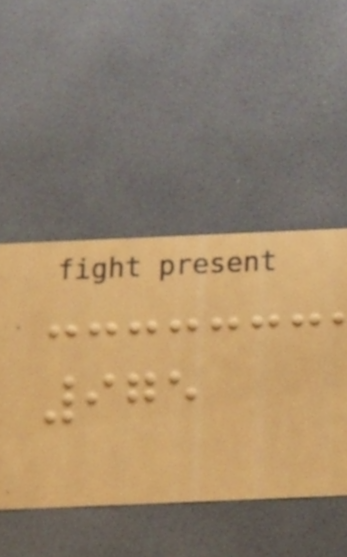975
